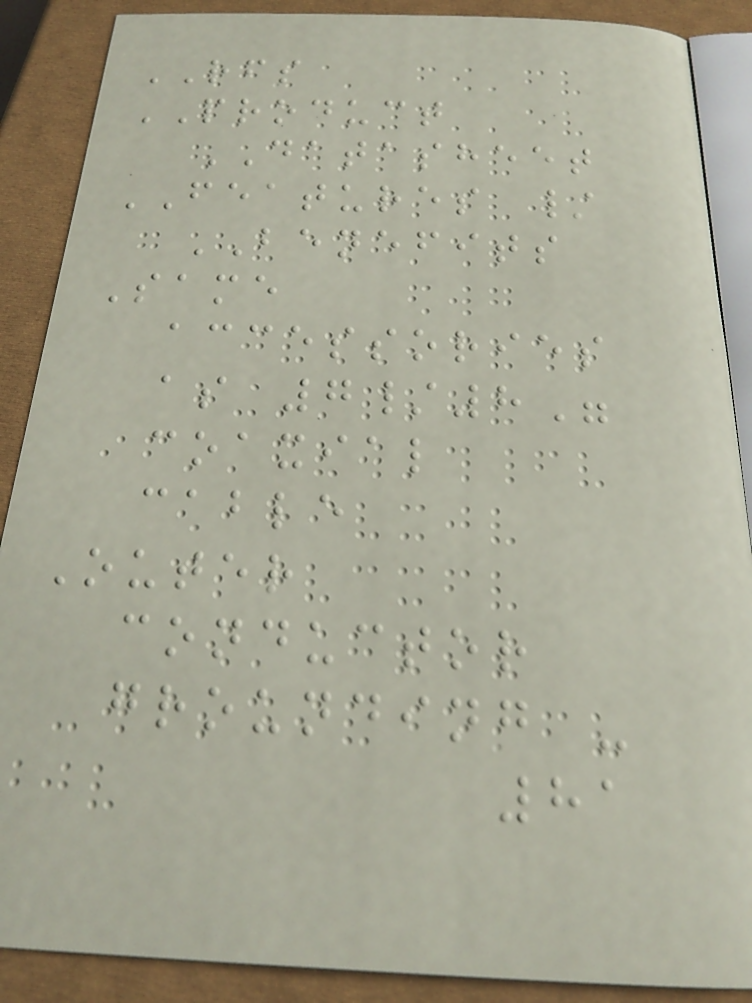RFS
PRODUCT
DATASHEET
FEATURES /
BENEFITS
Same
accessories
as 7/8"
coaxial
cable
Outer
conductor
grounding -
81
